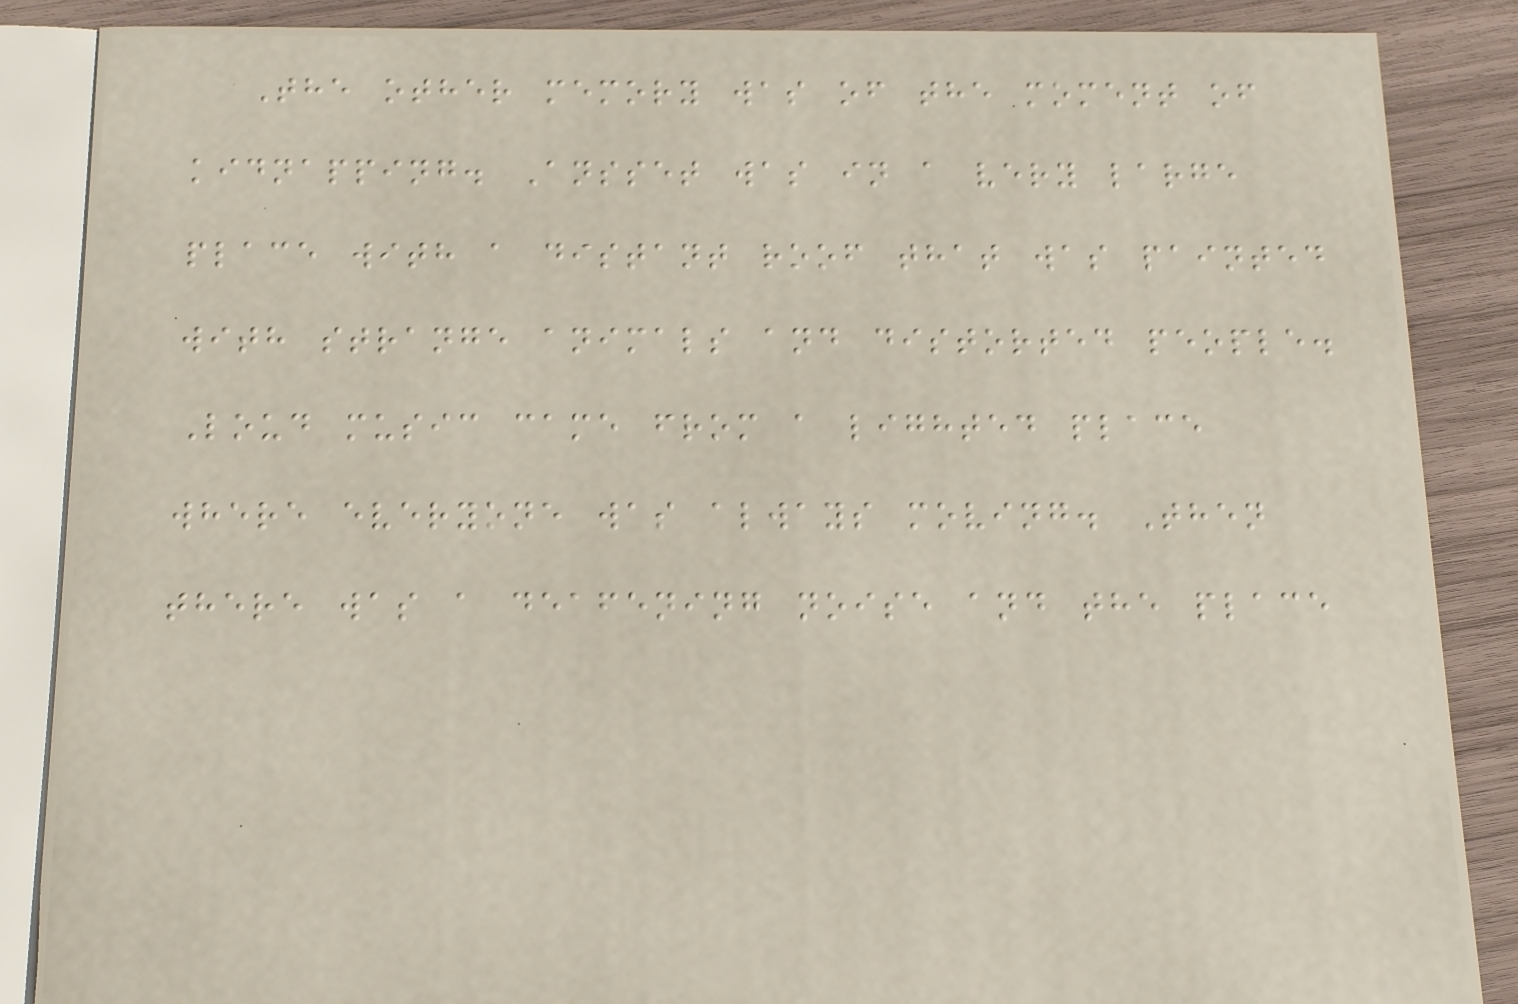The other memory was of the moment of
kidnapping. Ansset was in a very large
place with a distant roof that was painted
with strange animals and distorted people.
Loud music came from a lighted place
where everyone was always moving. Then
there was a deafening noise and the place
